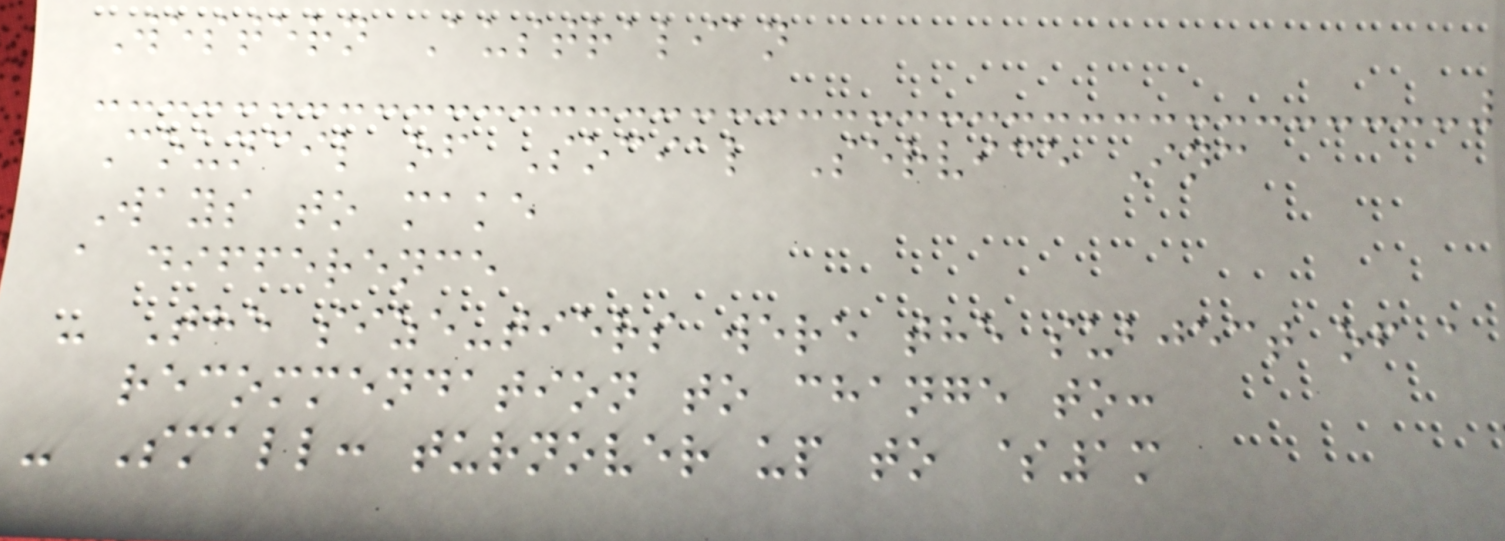Western Australian
Council of Social Service Inc
Ways to make
a difference
- The size-tiers were the subject of a
recommendation to change to:
- Small: turnover up to $1m
